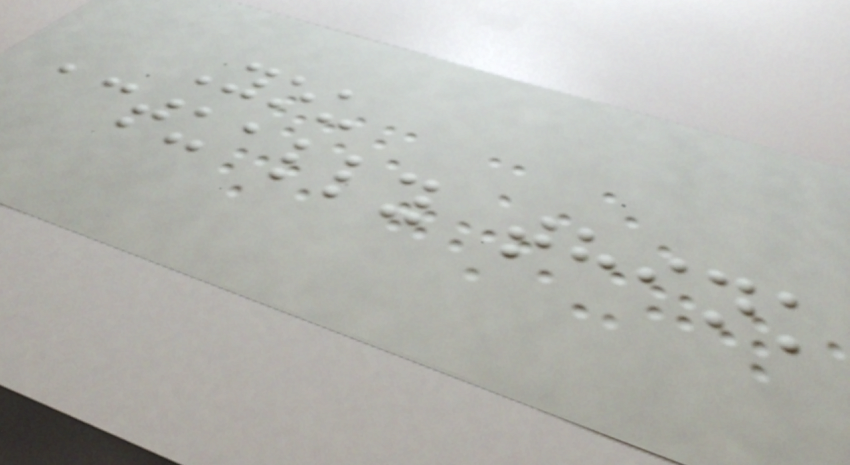You
actually think
